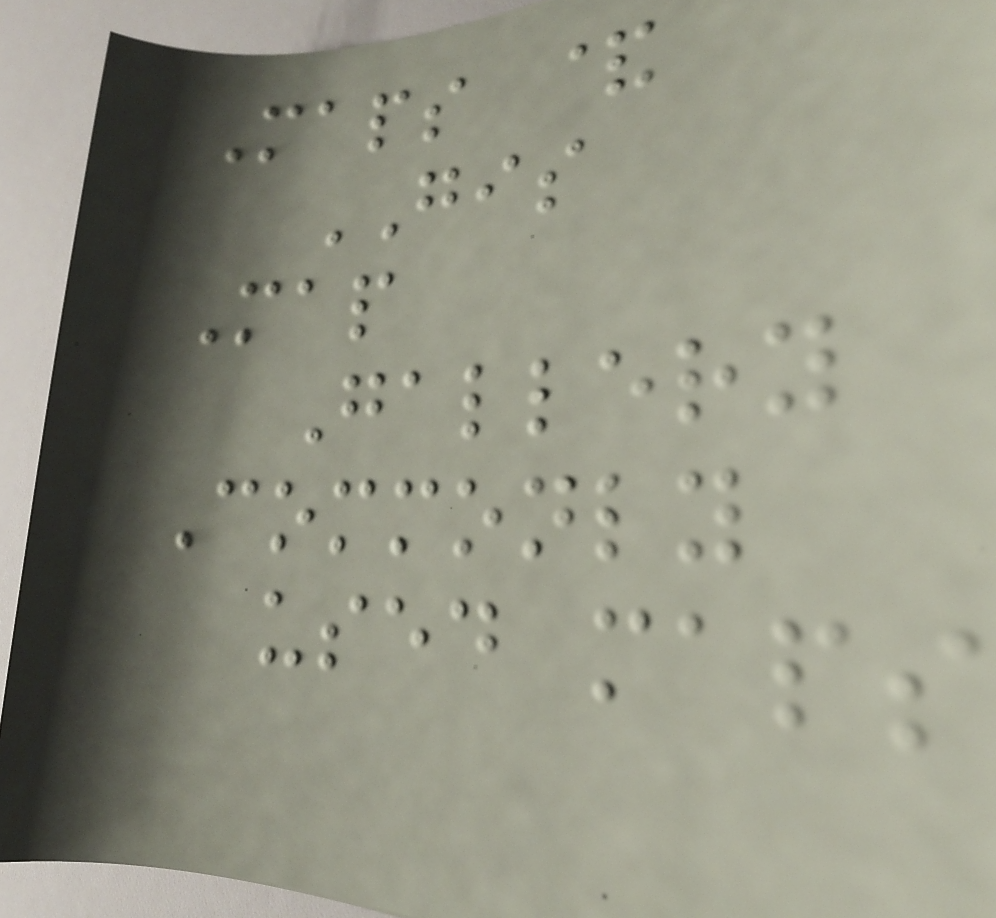Maps &
GIS
Map
Gallery
Commonly
used maps
